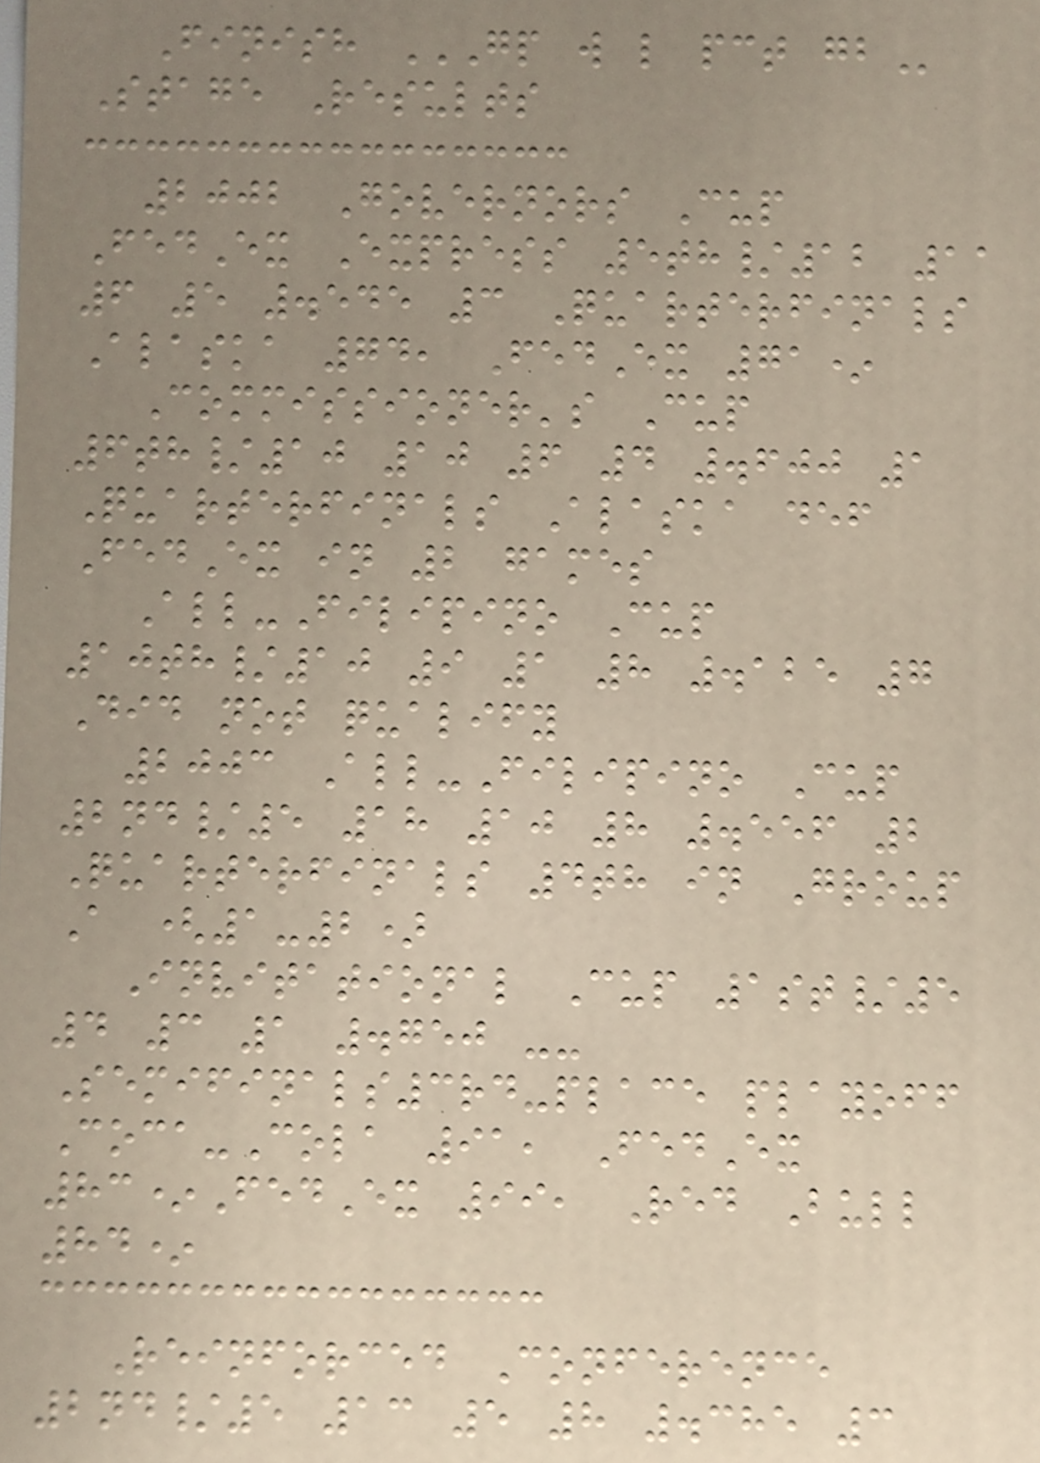Finish GP W L PCT GB
Stage Results
2002 Governors Cup
FedEx Express 5th/12 11
6 5 .545 3 Quarterfinals
Alaska 74, FedEx 71*
Commissioner's Cup
6th/10 10 6 4 .600 1
Quarterfinals Alaska def
FedEx in 2 games
All-Filipino Cup
10th/10 9 1 8 .125 7
Did not qualify
2003 All-Filipino Cup
2nd/5 18 10 8 .556 2
Quarterfinals 4th in Group
A (1-2)
Invitational Cup 1st/5
4 3 1 .750 --
Semifinals3rd-place playoff
Coca-Cola 91, FedEx
83*FedEx 99, Red Bull
84*
Reinforced Conference
2nd/5 13 5 8 .385 3
